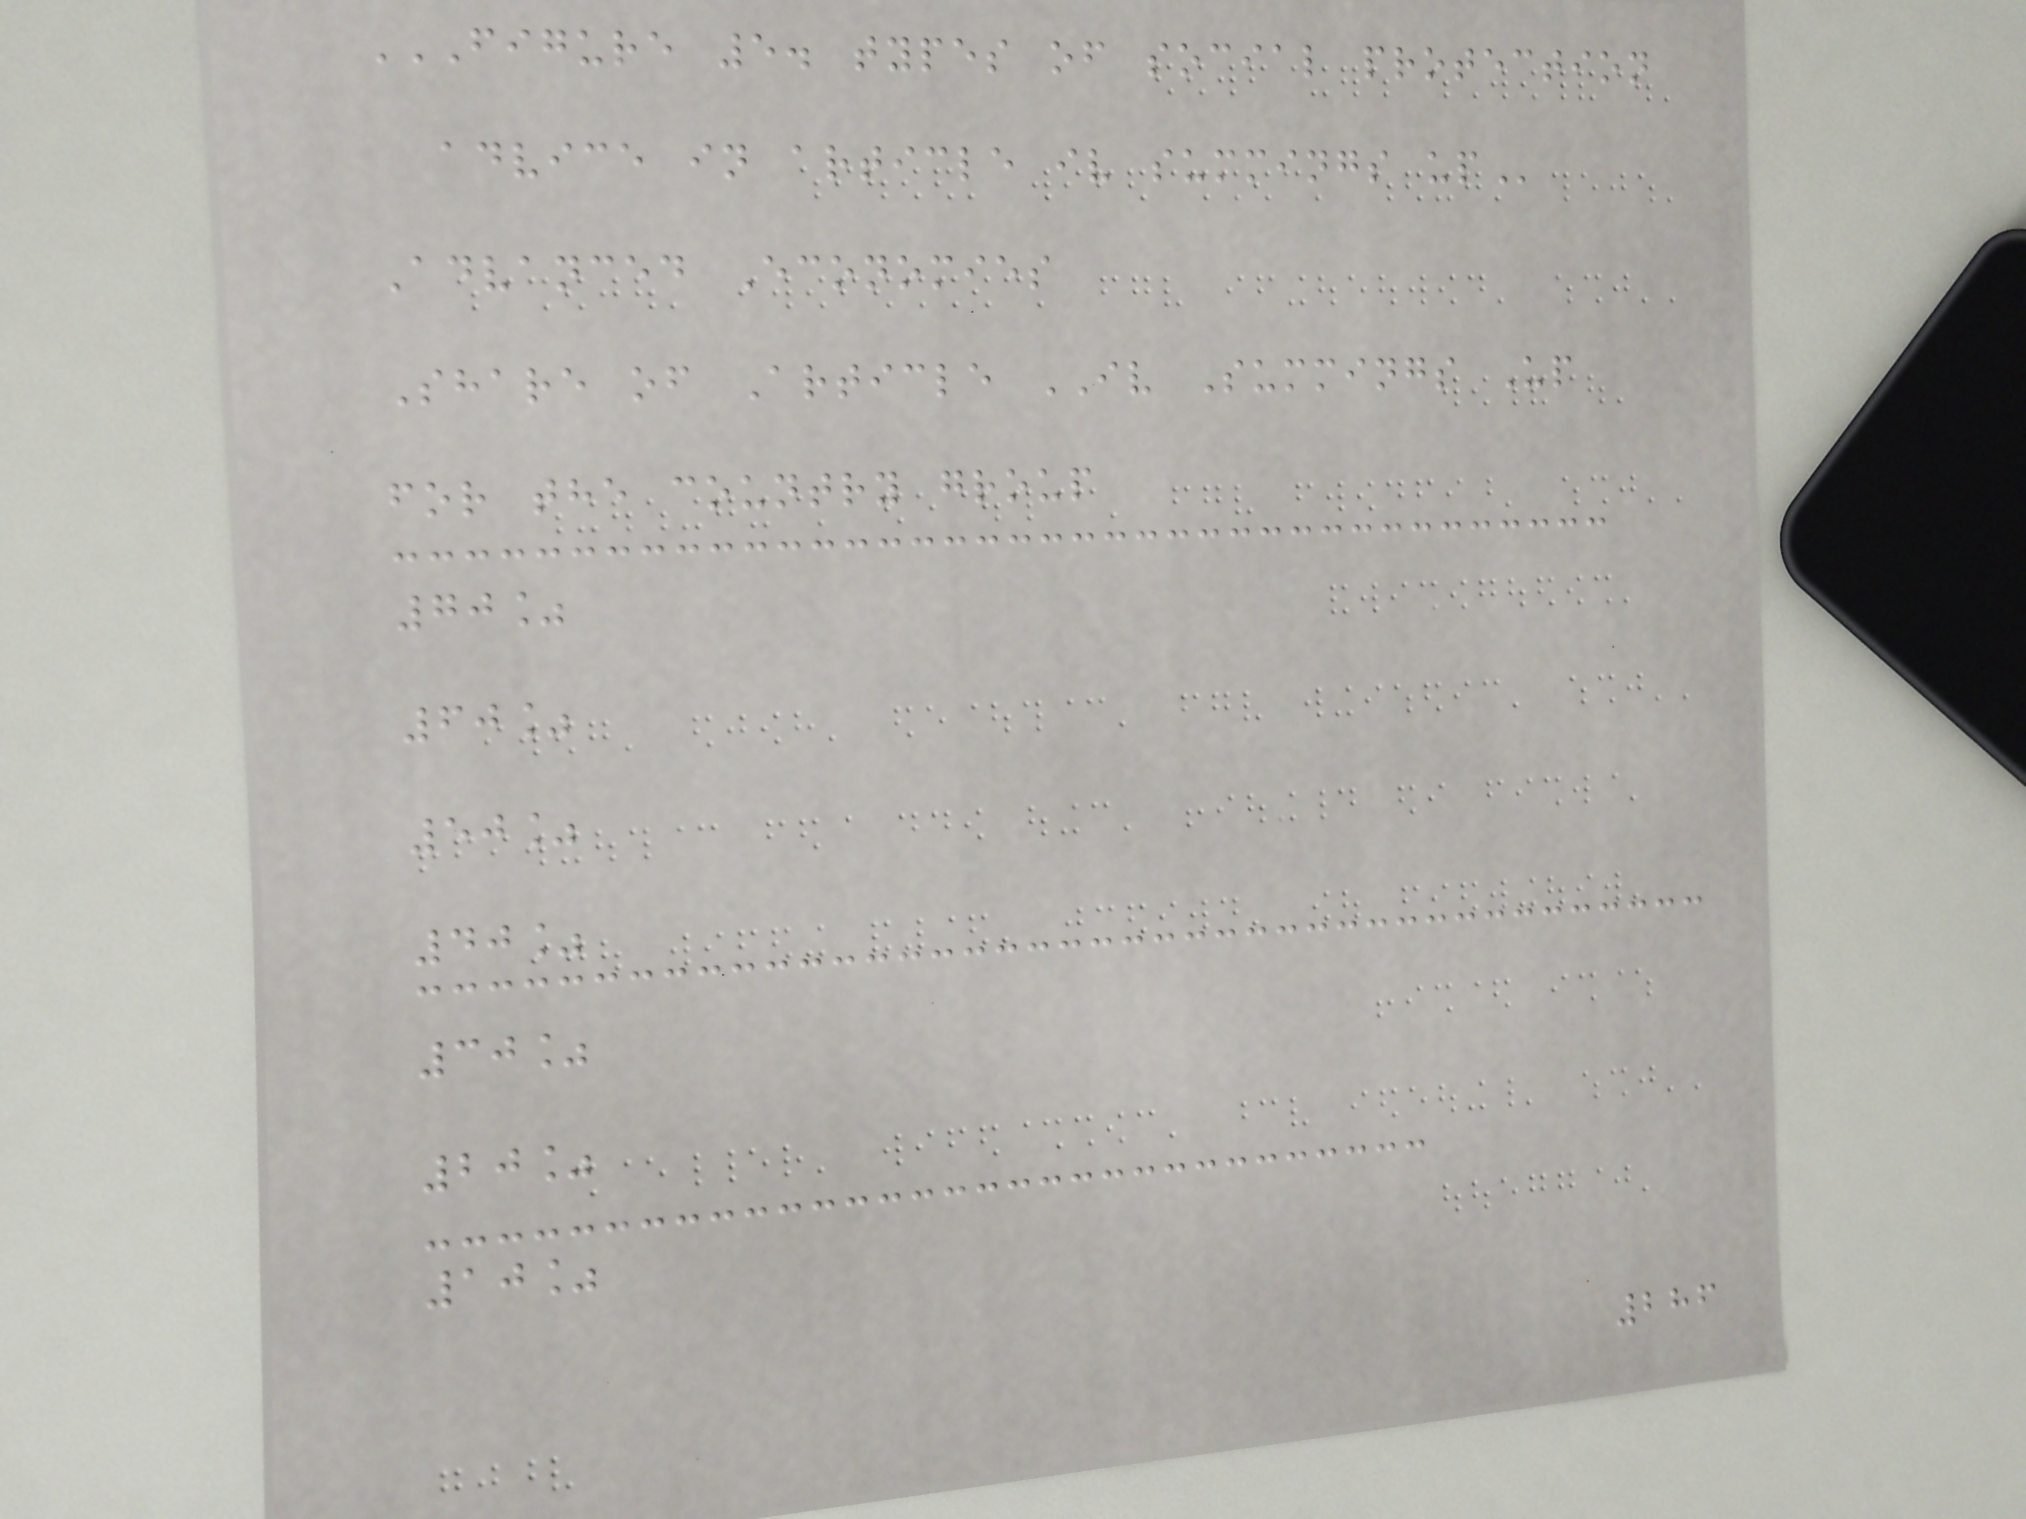FIGURE 5. TYPES OF SOCIAL PROTECTION
ADVICE IN ARTICLE IV SUMMINGS UP
Advanced Economies
Share of Article IV Summings Up
for the country group
70%
60%
50%
40%
30%
20%
10%
286
